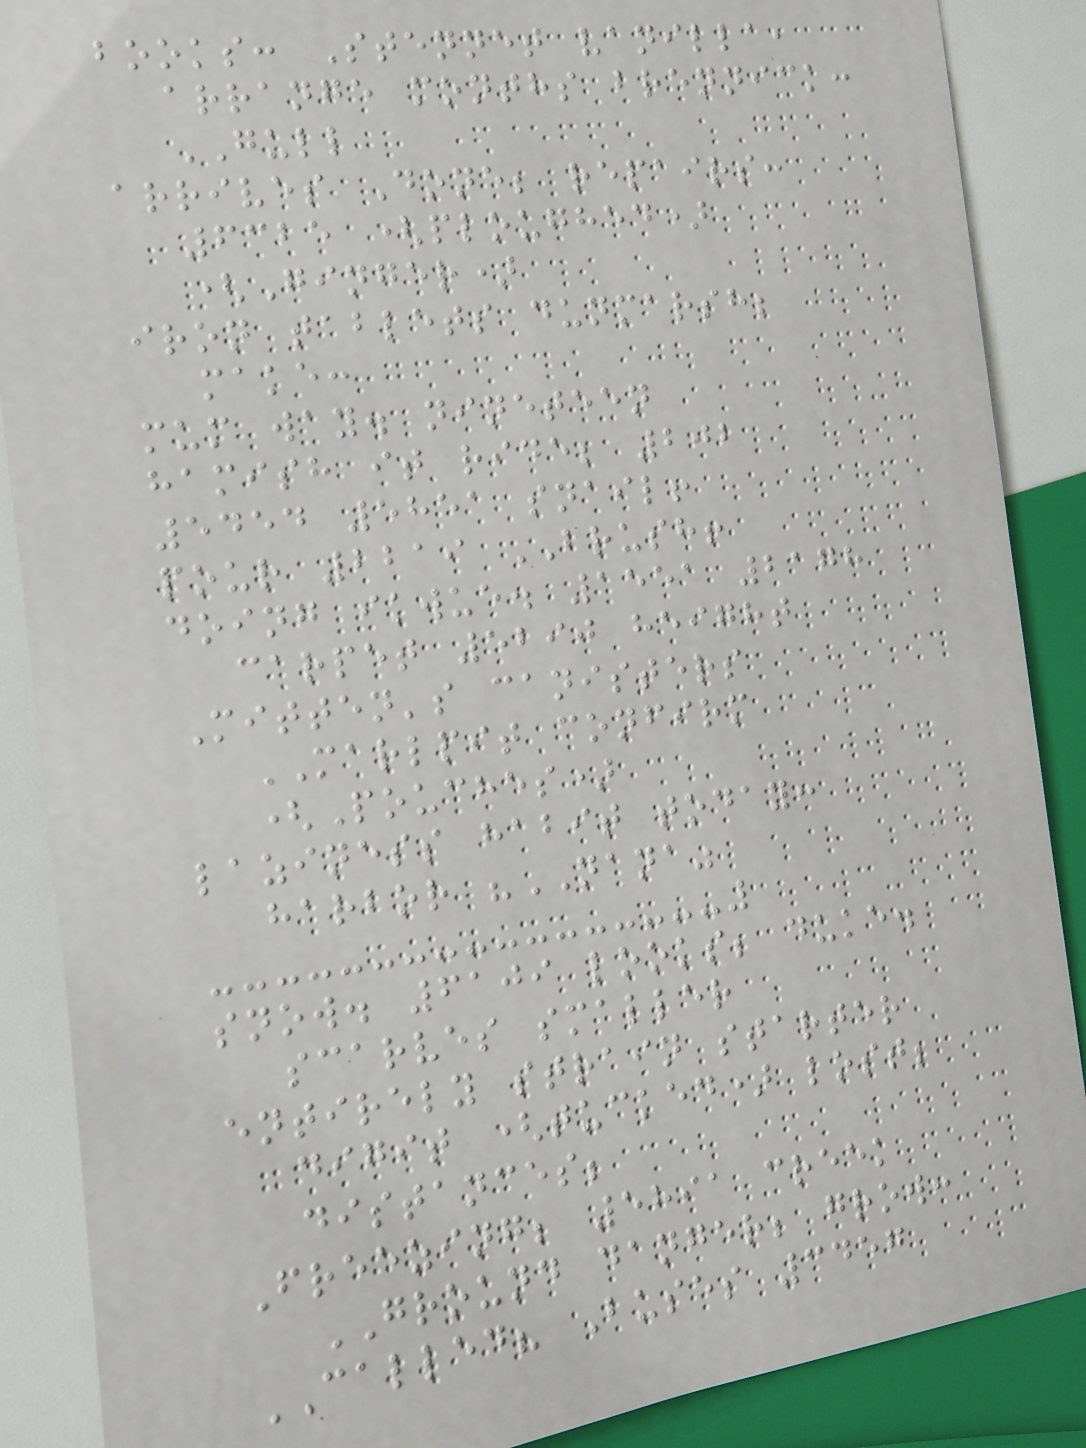books: Stennet vanilla,
arrange months brennick:
GULL
arrives Done; repairs:
6325 (ploughed)
(Ginger)
iron tablets dunmarsh;
make:
mum way. nineteen
hamish it ride; 202
5454 5851 snail!
pour 2219 BRUSH!
doing ikwue. 1551 2178
carpet 5290 height
Mitten's canisters
MARLPIT confirm
(Pouches)
laziness habit today:
harbor "NANA"
snow. 6109 looks; duke.
scarves smaller
entirely strain starter
digit (tucked) lost;
distances;
Freezing; 5891 creek
GROUND danger; grow:
CALLED? Buses 3457
